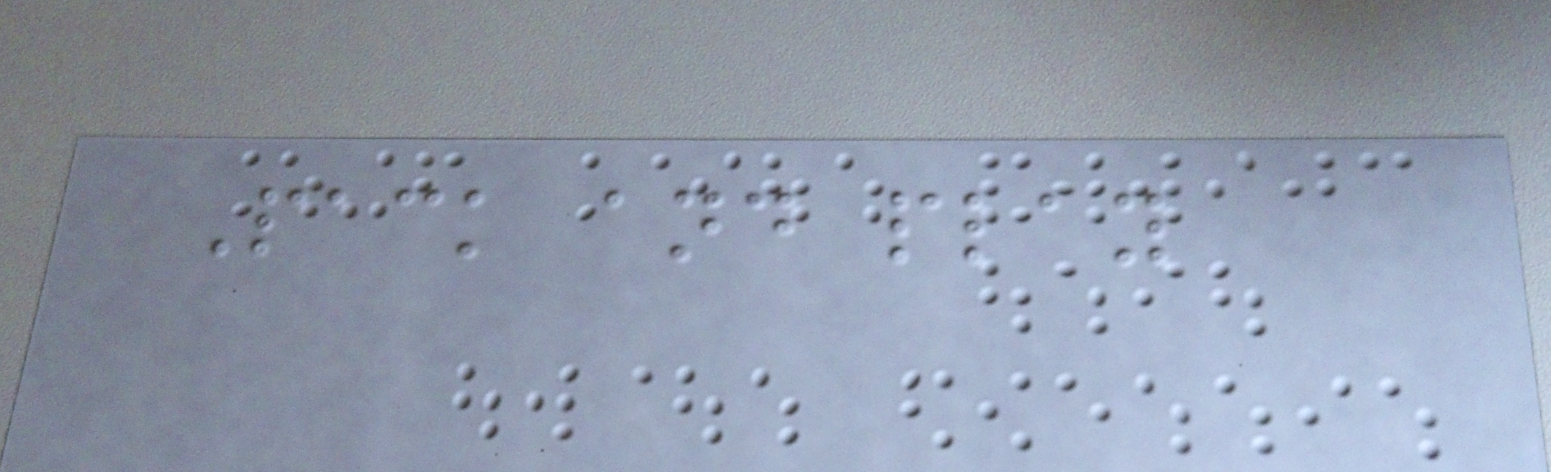Pack and play
